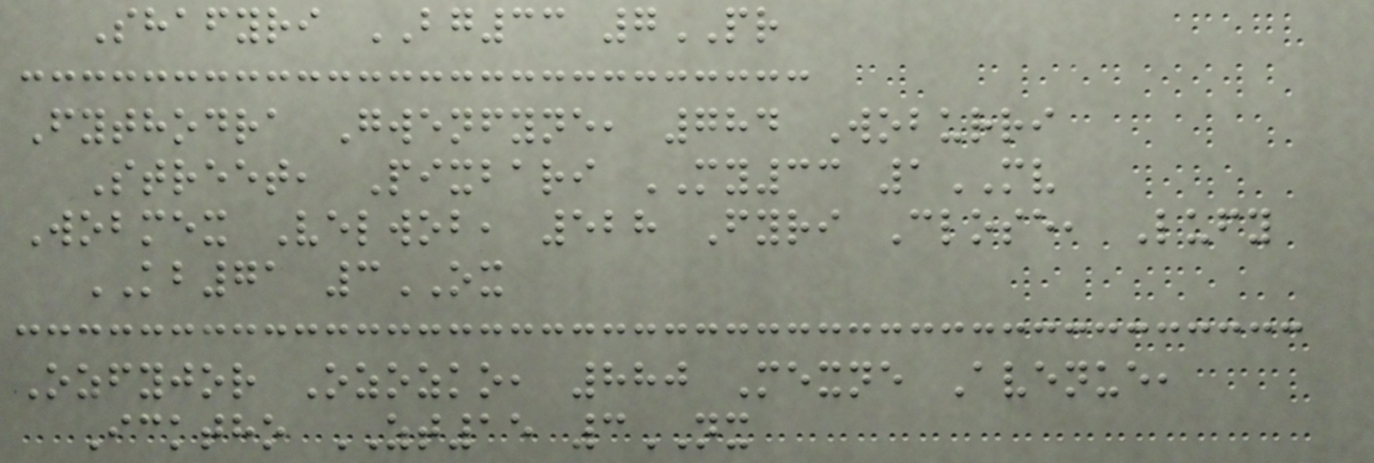Shafyri BG33 7PR
Fythodra Gwenfyne, 784 Woburri
Street, Pixbari MY33 1MV
Wobmex Velwob, 528 Fyri Close, Lufy
KB71 3OX
Ozfyjor Ozozko, 880 Mexne Avenue,
Icktho ZT15 3NX
